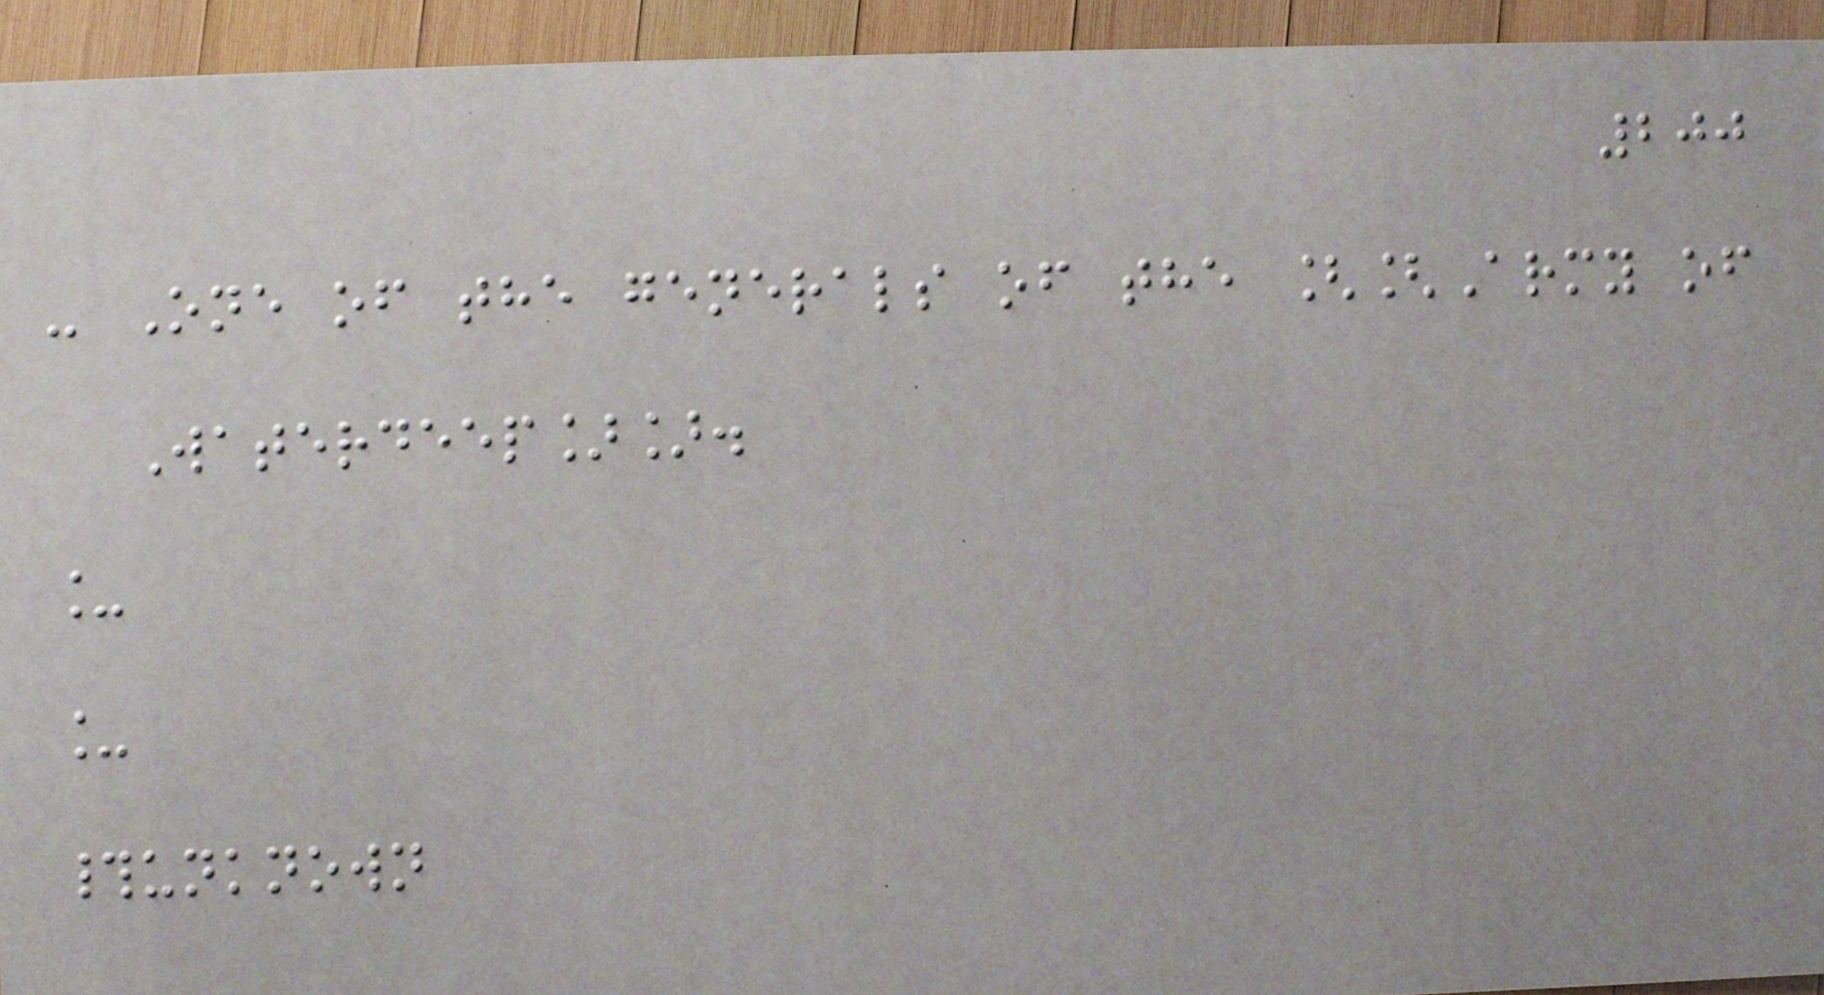200
- One of the generals of the [[Army of
Waterdeep]].
_
_
#unknown
